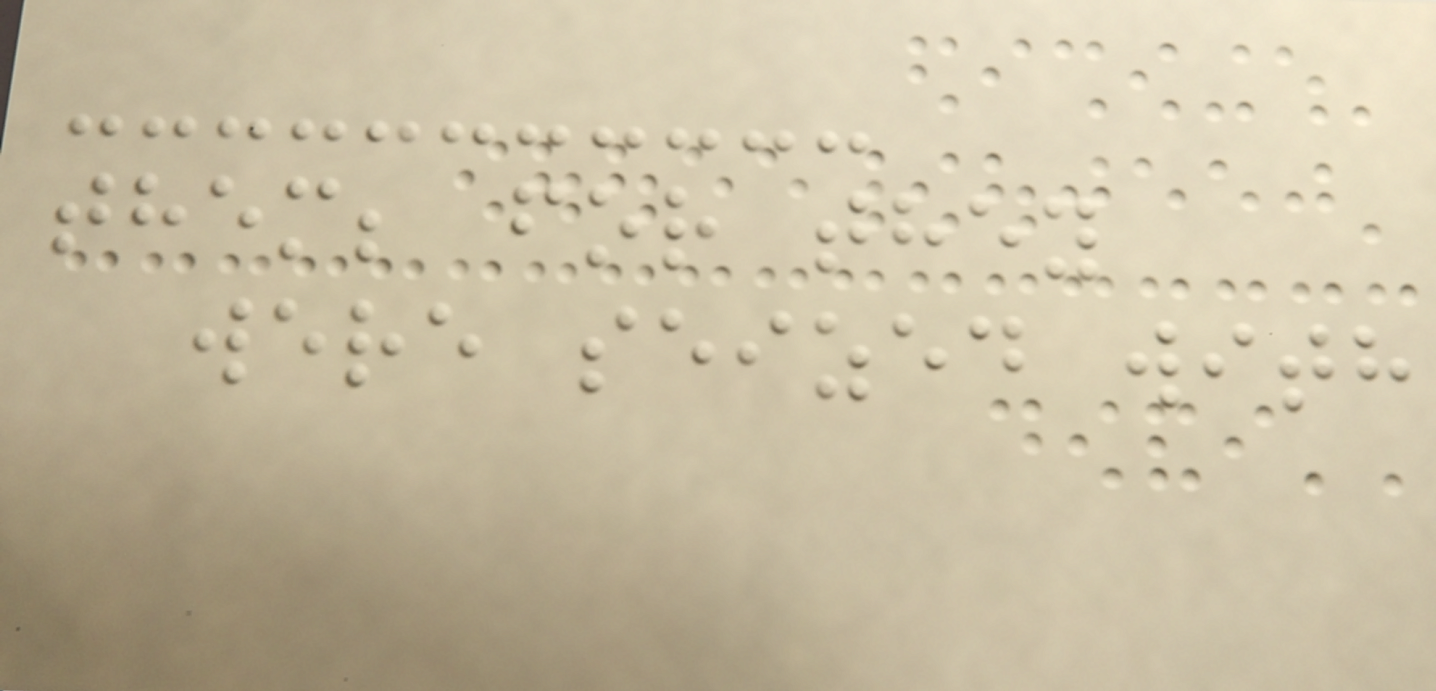them; for they
were seized with
